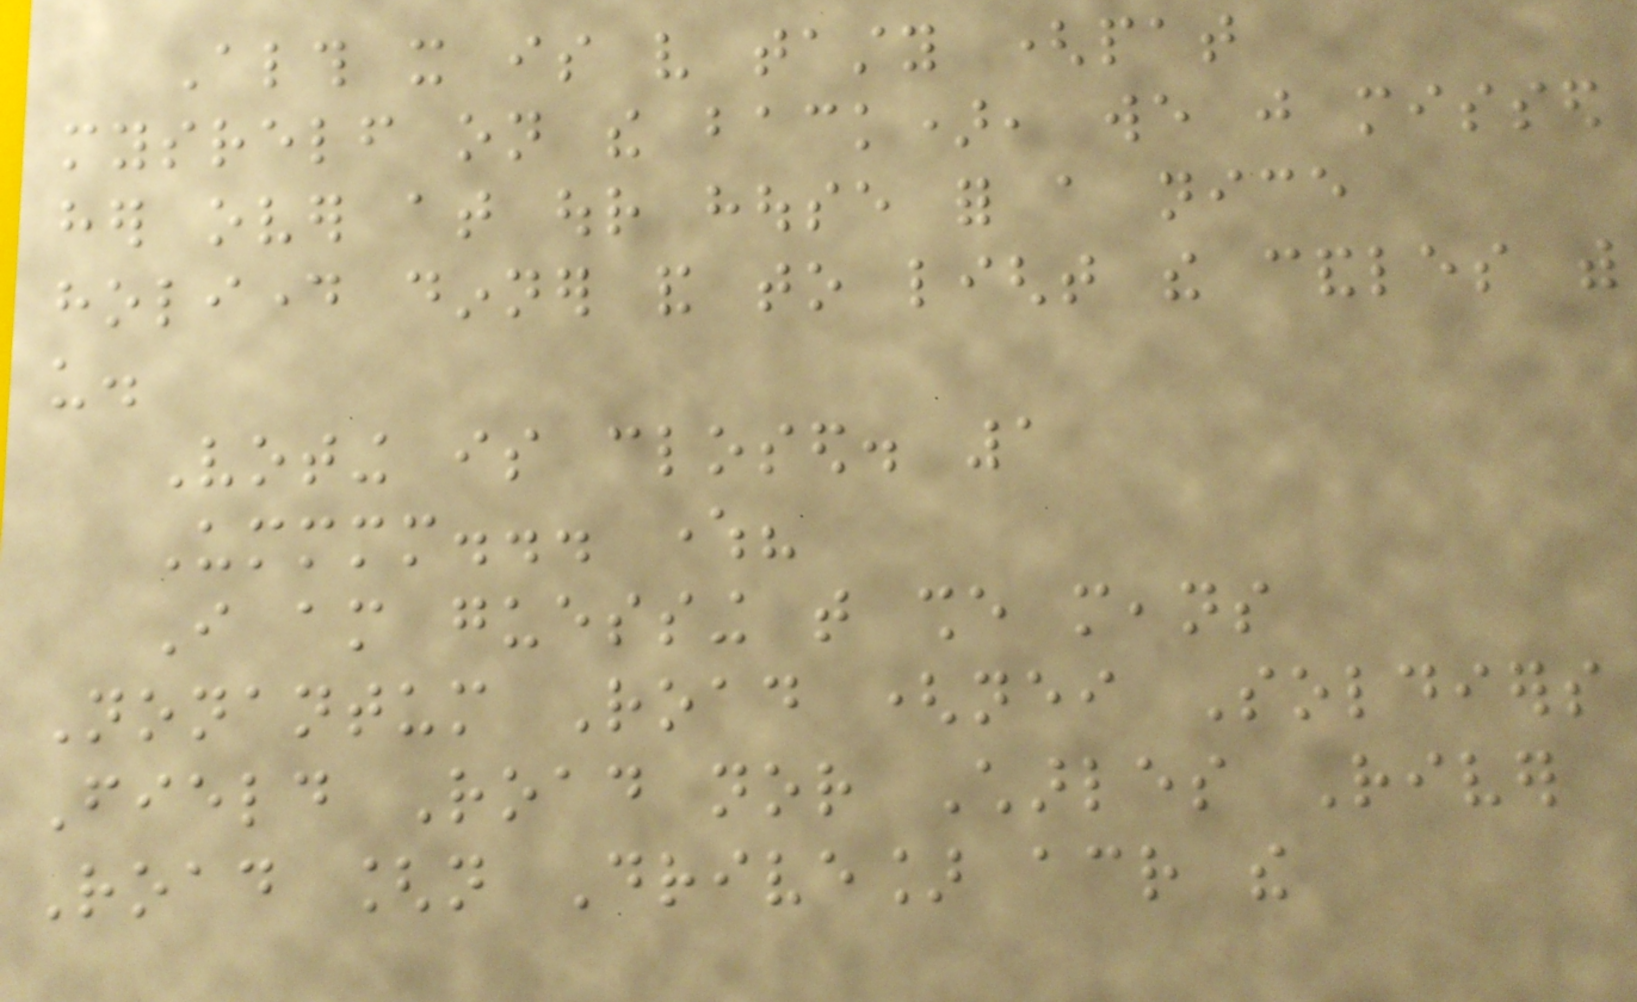Although it is very tasty (pat
mysrelf on the back), we just missed
her over at our house for a nice
holiday dinner and to light the candles with
us.
Voting is closed. 1
Ummmm... where?
I am guessing that she means
Nonantum Road (neither Soldiers
Field Road nor Charles River
Road [not Drive] across the
